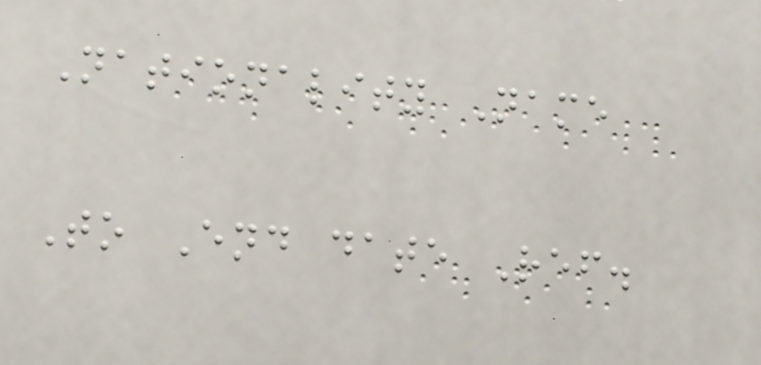Nationality Name
To End date Ref.
